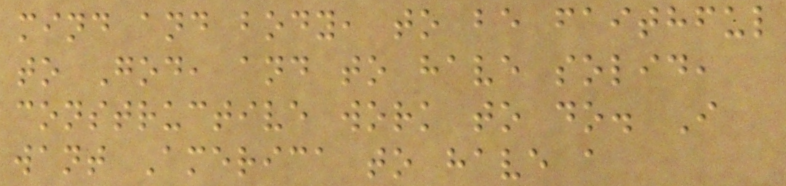mind and body, to be faithful
to God, and to have solid,
constructive work to do. I
want America to have a
